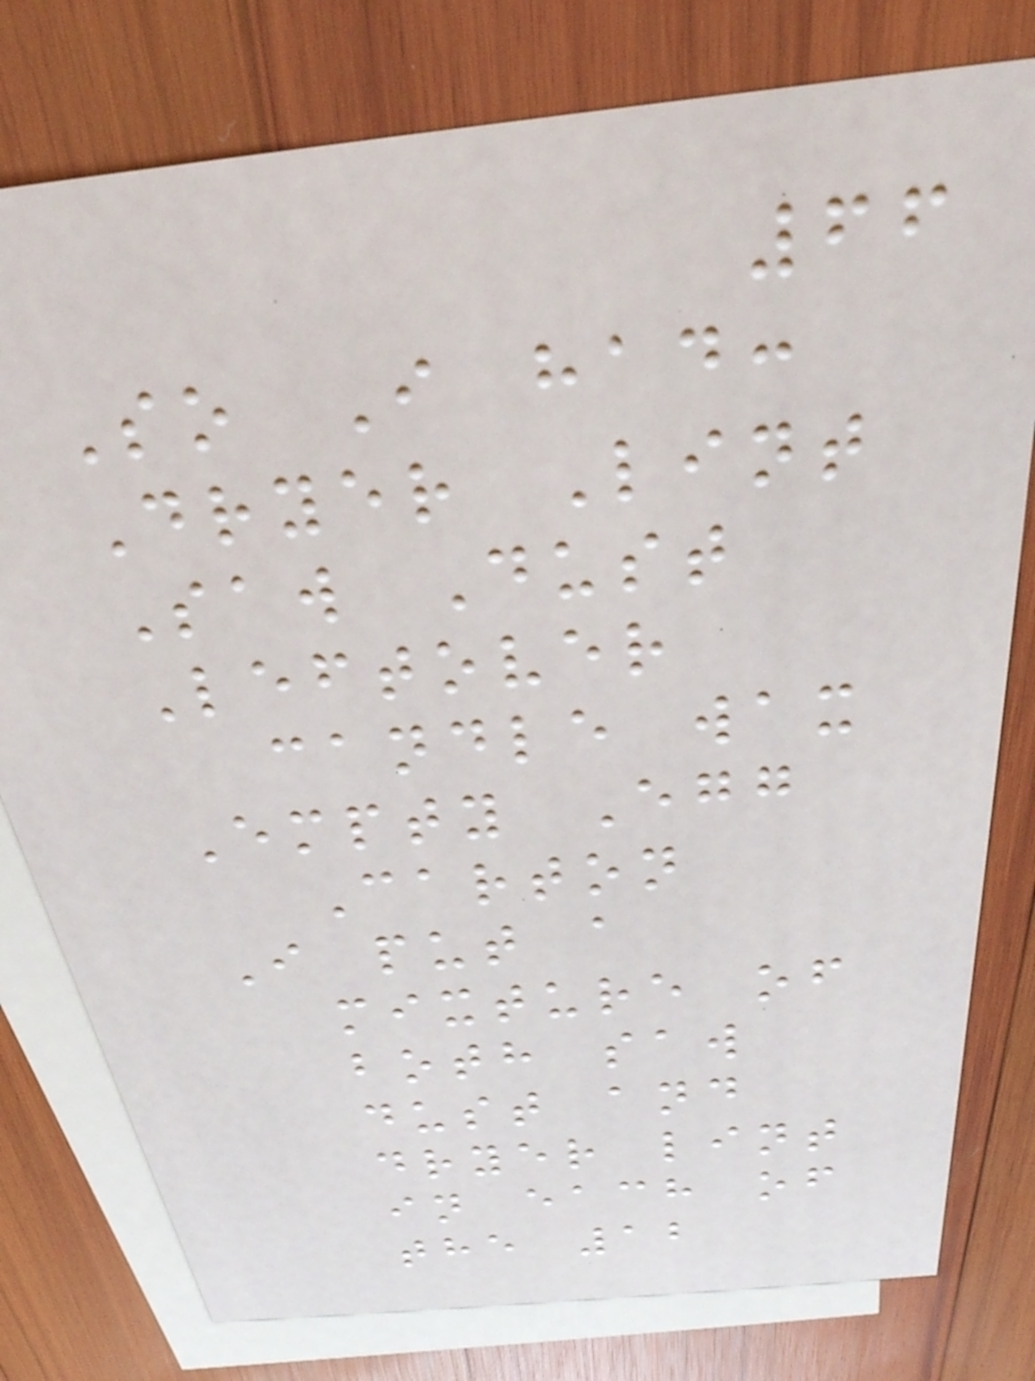66
So I had:
Dryer Lint
Saw Dust
Leftover
candle wax
Empty Egg
Carton
I put a
mixture of
both saw
dust and
dryer lint
in each of
the 12
